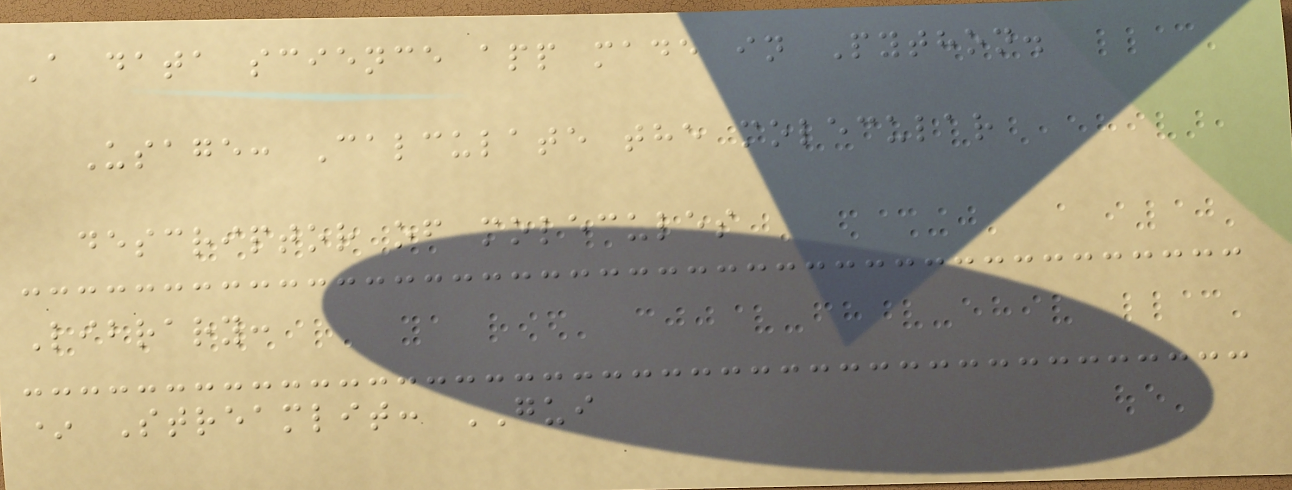A data science app made in Python.
Usage: Calculate the molecular
descriptor of molecules
Library:
* Streamlit: GUI
